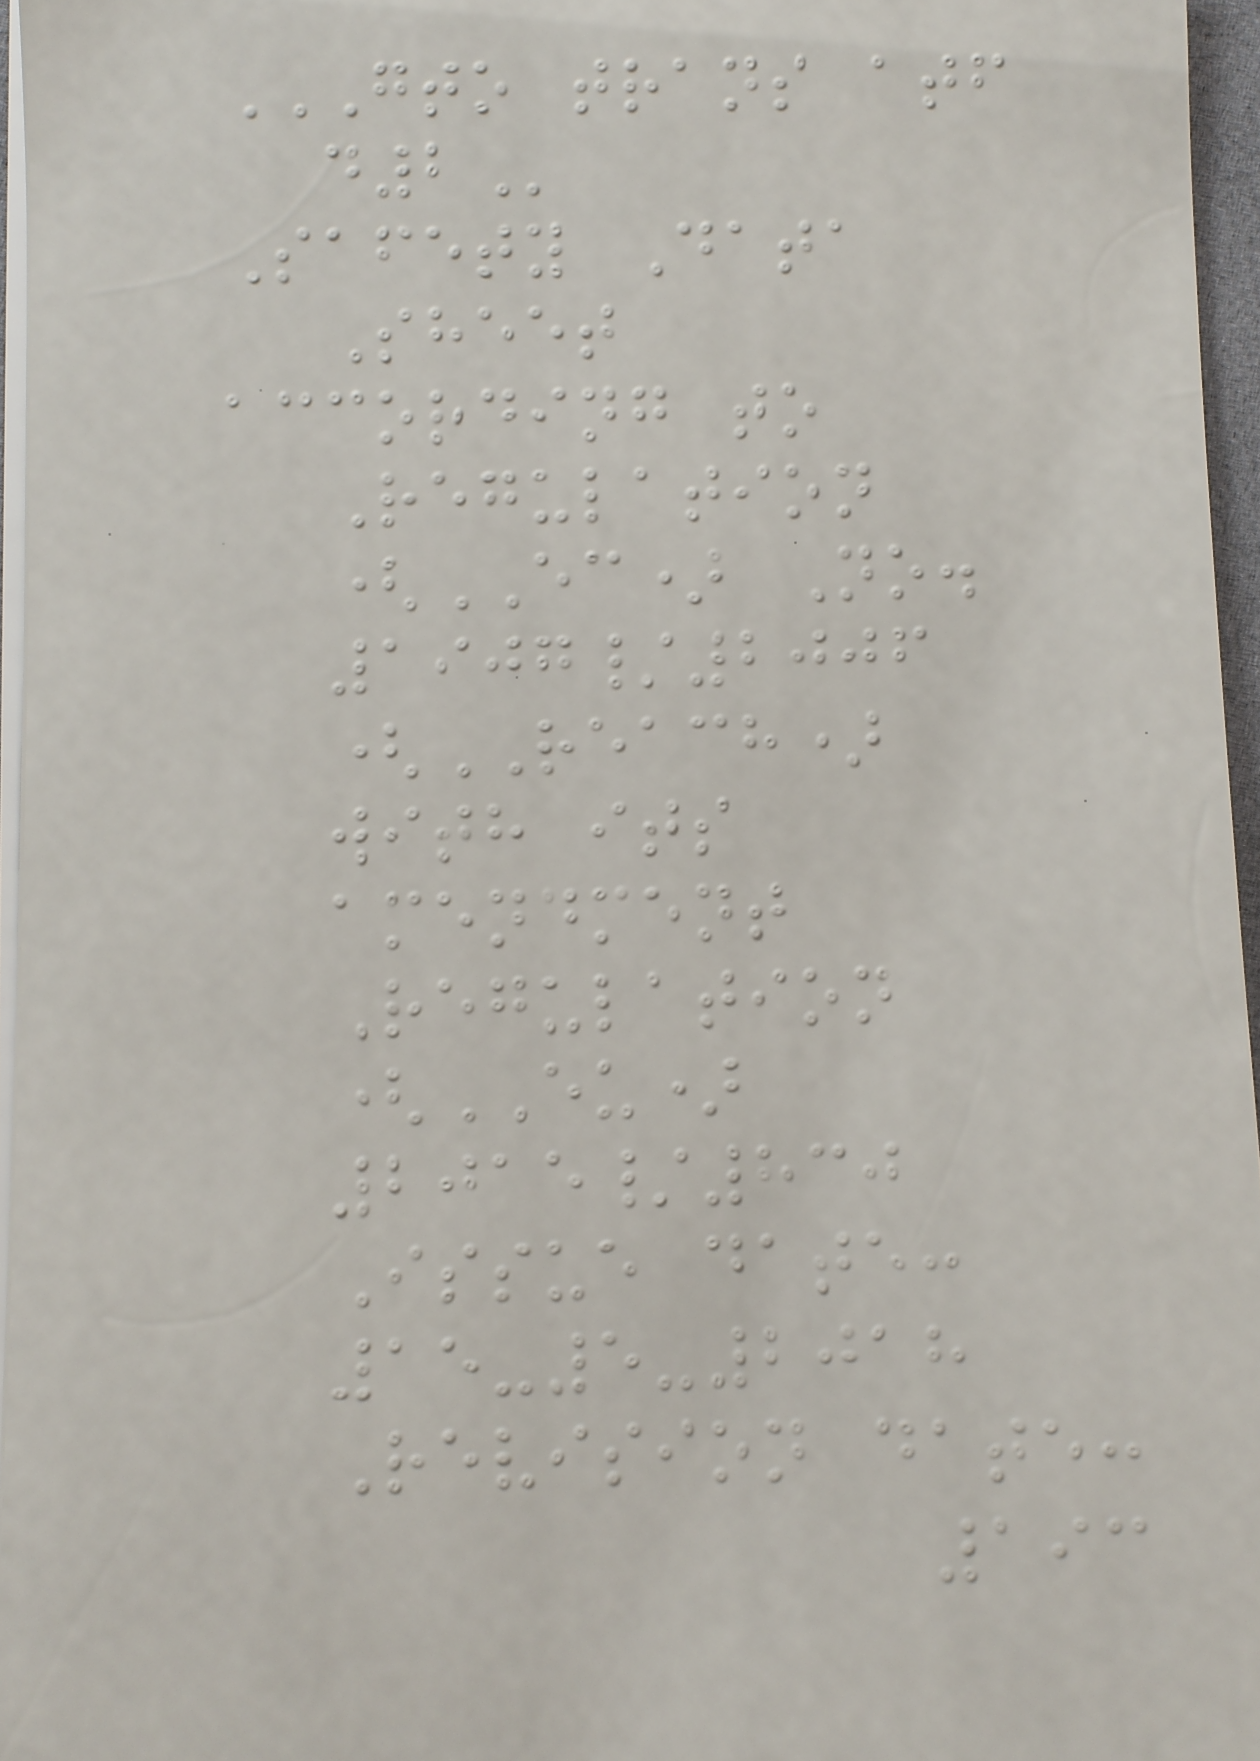GTO TRANS ATF
D2
Safety Data
Sheet
according to
Regulation
(EC) No.
1907/2006
(REACH)
with its
amendment
Regulation
(EU)
2015/830
Issue date:
15-5-2018
Revision date:
193
